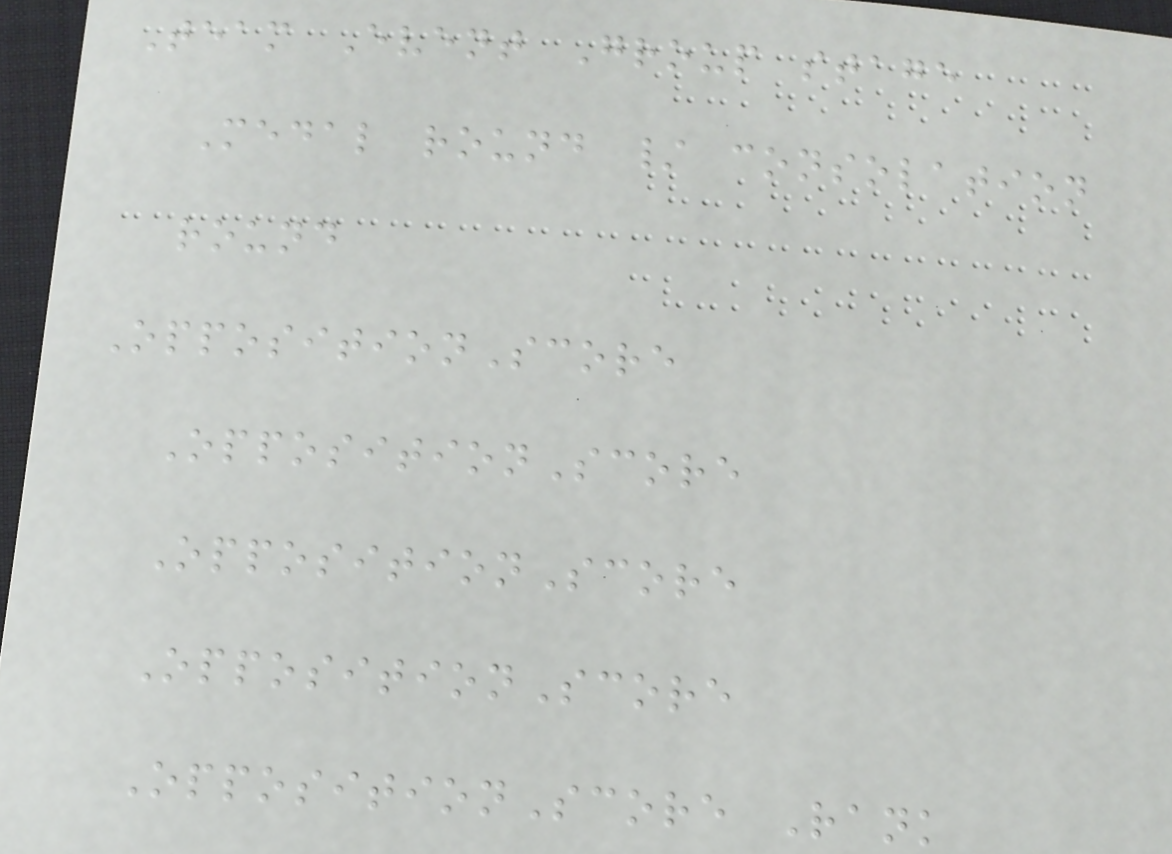Team Event Group stage
Medal round / consolation
round
OppositionScore
OppositionScore
OppositionScore
OppositionScore
OppositionScore Rank
